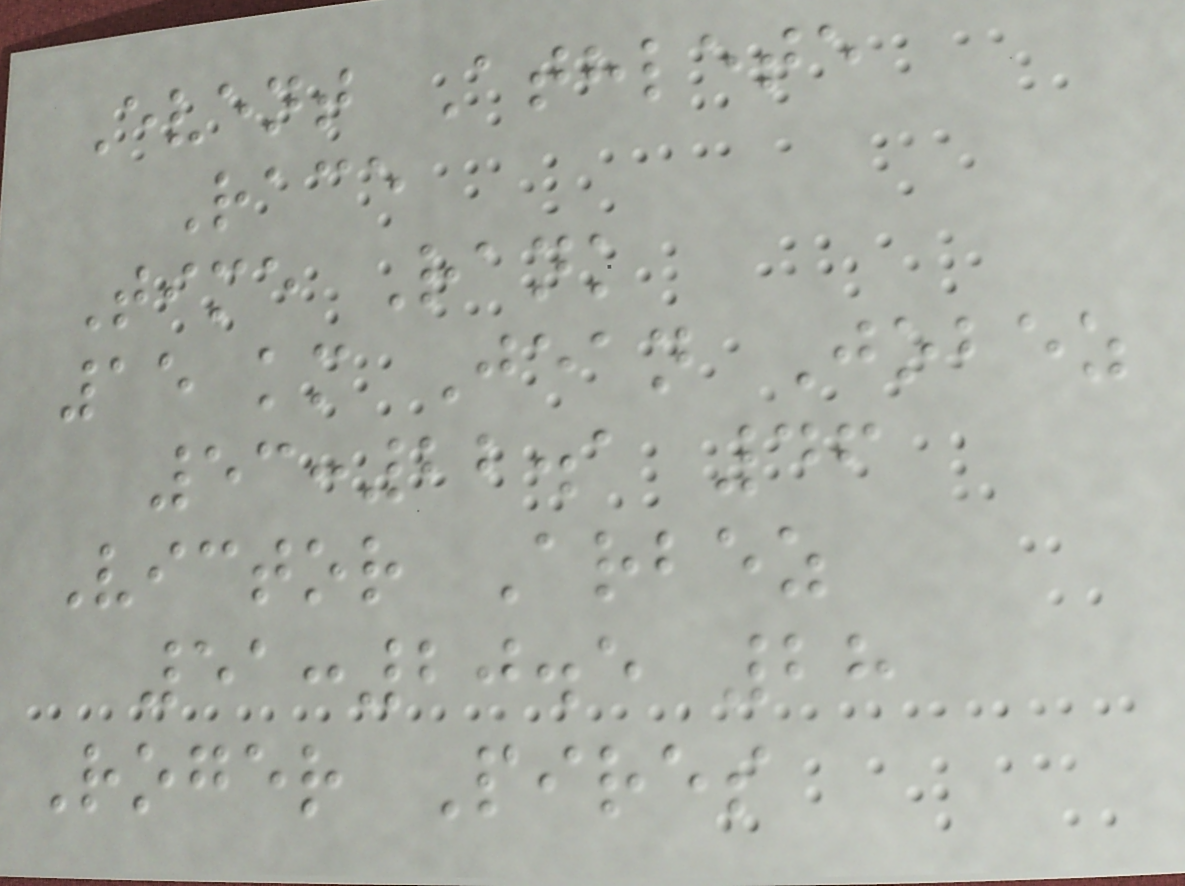Event Athlete
Race
Time Rank
15 km Jean Jobez
53:22.1 46
Victor Arbez
51:20.5 28
Roger Pires
